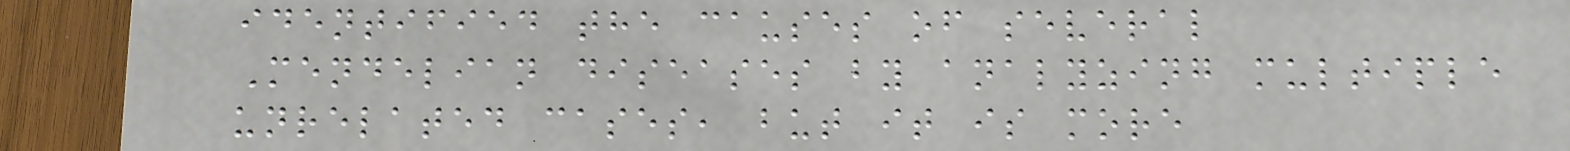identified the causes of several
Mendelian diseases by analyzing multiple
unrelated cases, but it is more
